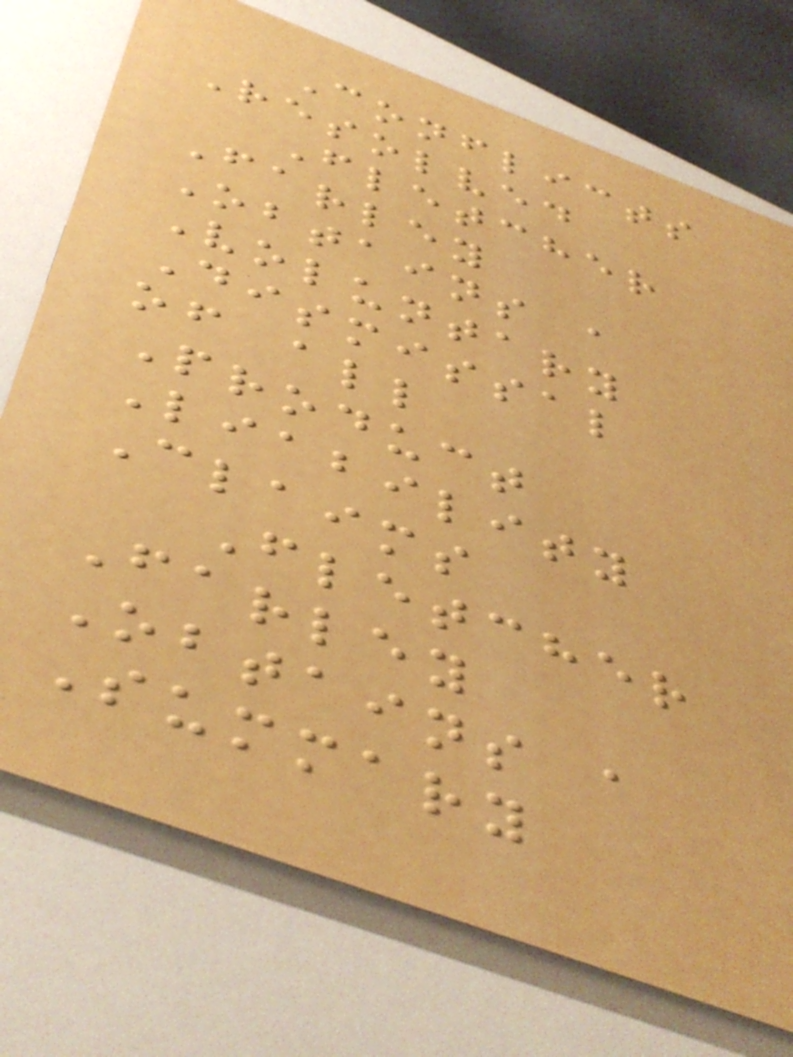Conflicts
Resolved
Fletcher
Farley
Obtains a
Voluntary
Dismissal
of all
Product
Liability
Claims
Fletcher
Farley
Obtains a
Summary
